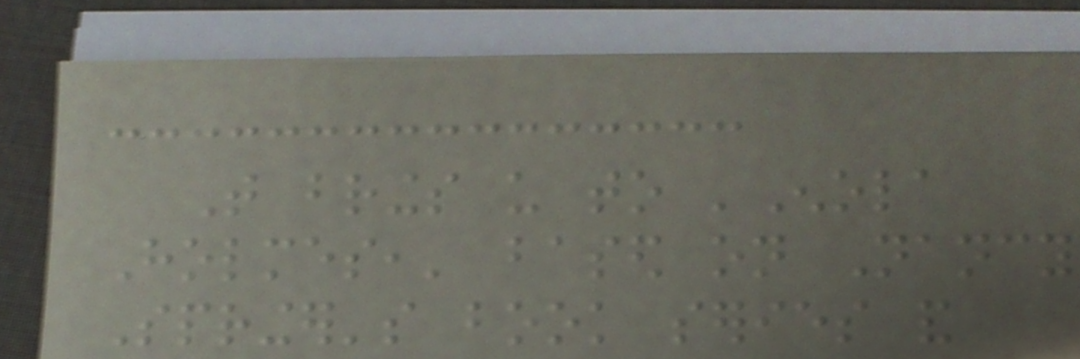That brings us to 'Enola
Holmes,' based on Nancy
Springer's book series and
